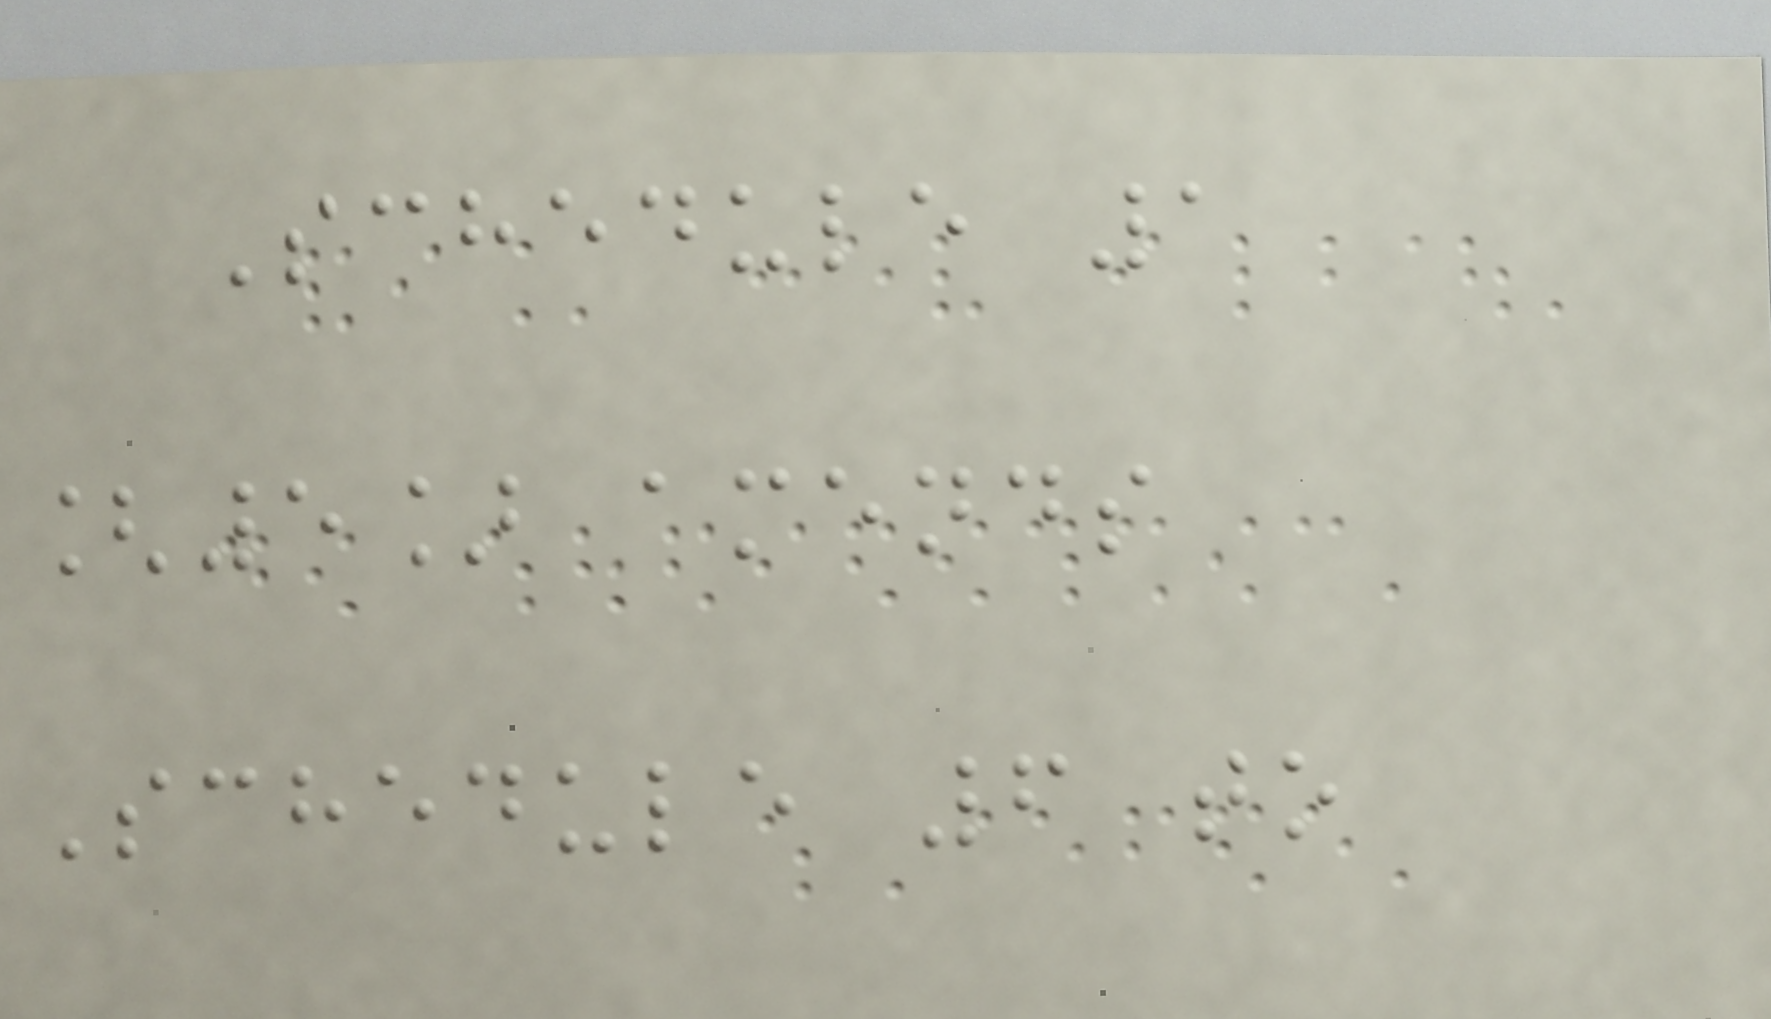Schedule 1
[5] amends
Schedule 6 to
